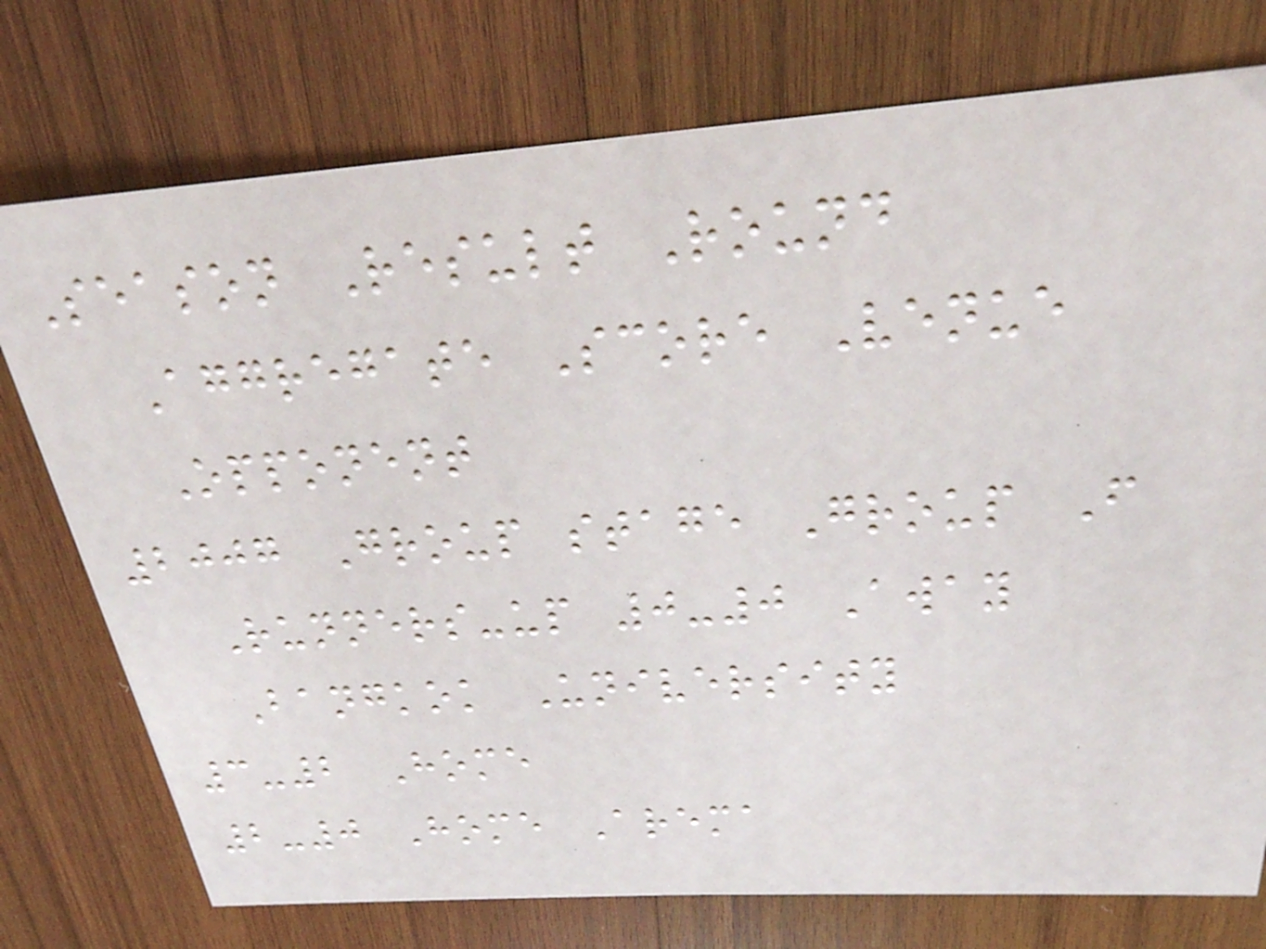Season Result Round
Aggregate Score Venue
Opponent
2007 Group stage Group F
Runners-up 0-0 Away
Bangkok University
3-2 Home
2-0 Home Arema
